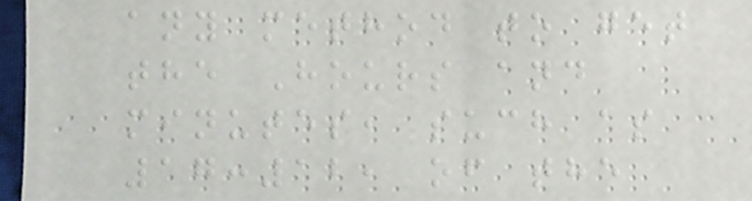any method to get
the Hours and
minutes, such as
17:12, of the
